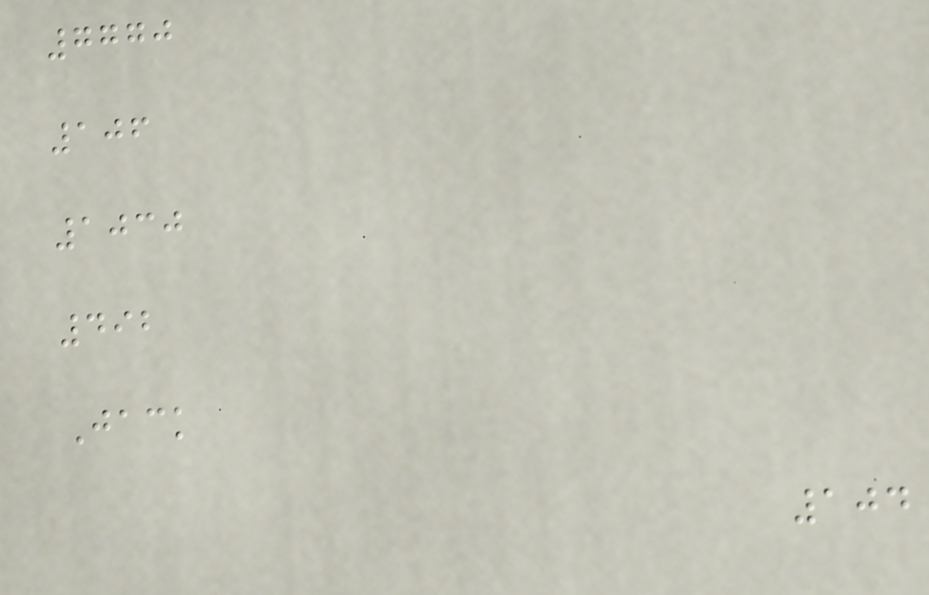7770
106
1030
492
Jack
104
